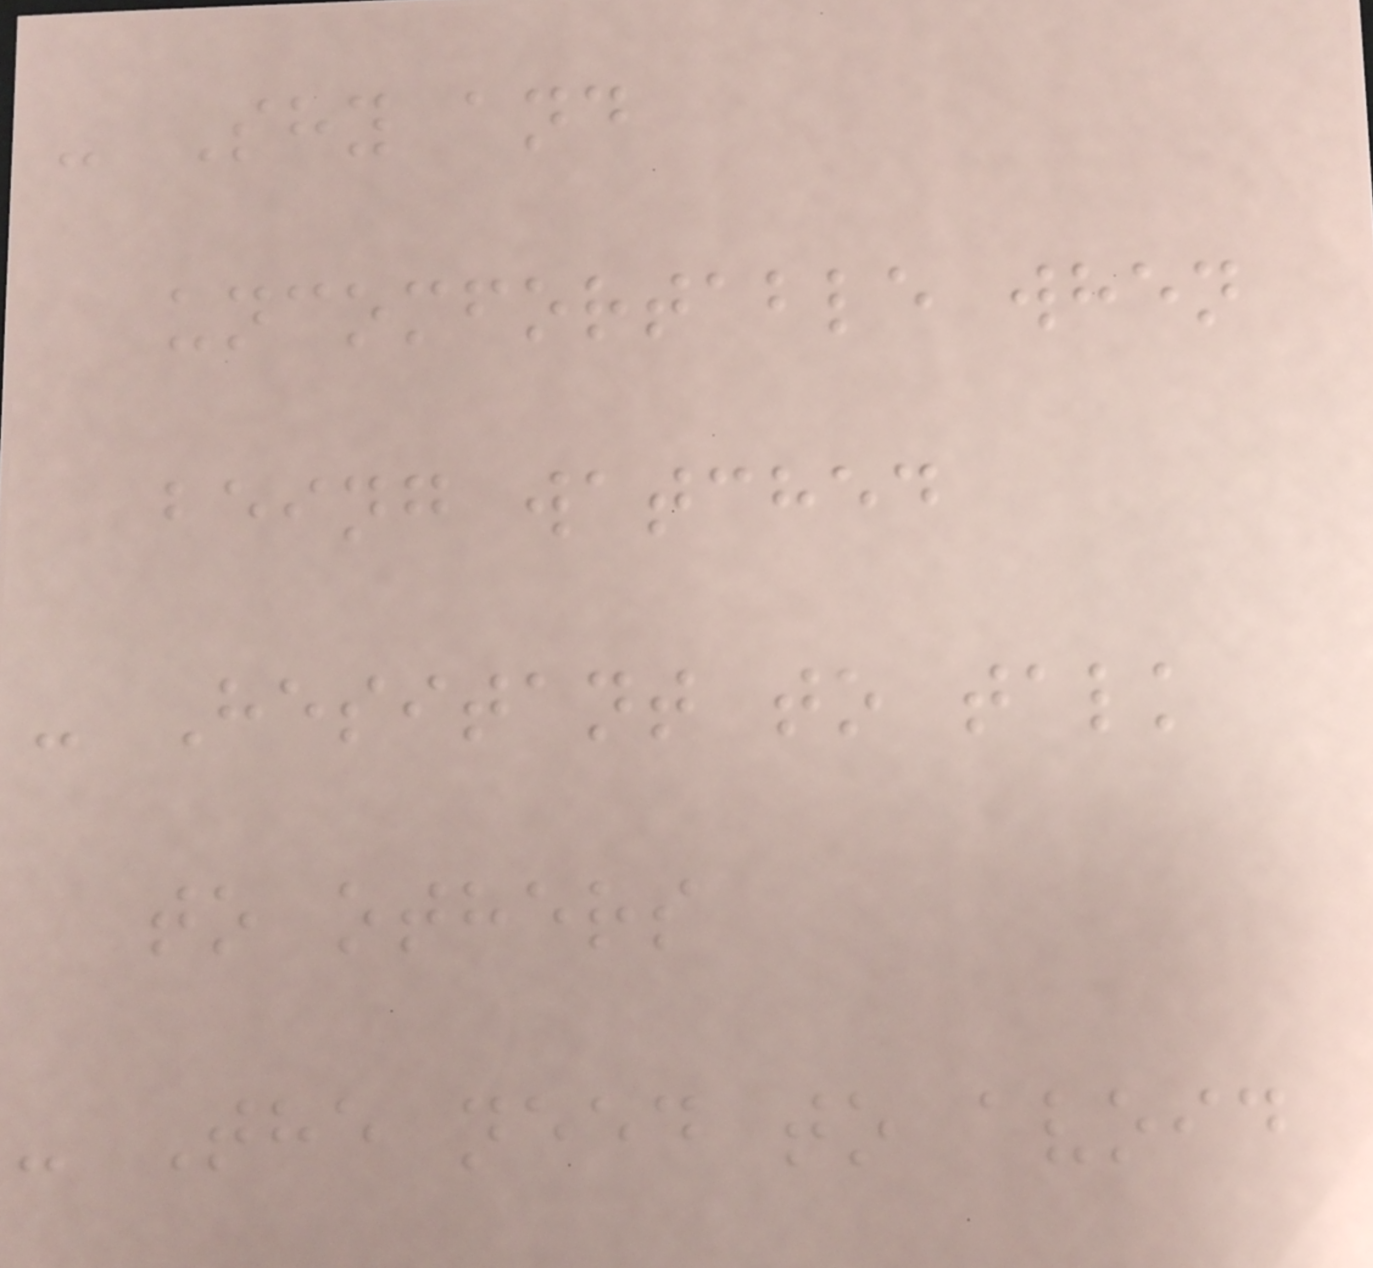- Shy and
uncomfortable when
being watched
- Hesitant to talk
to others
- The need to avoid
